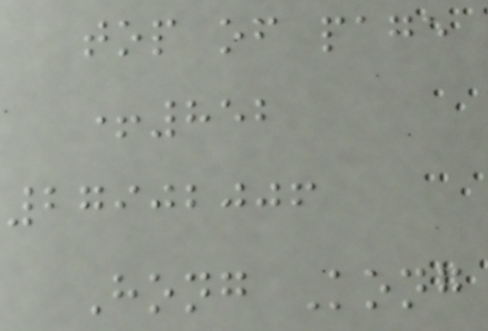top of page
+852
27902006
Hong Kong
